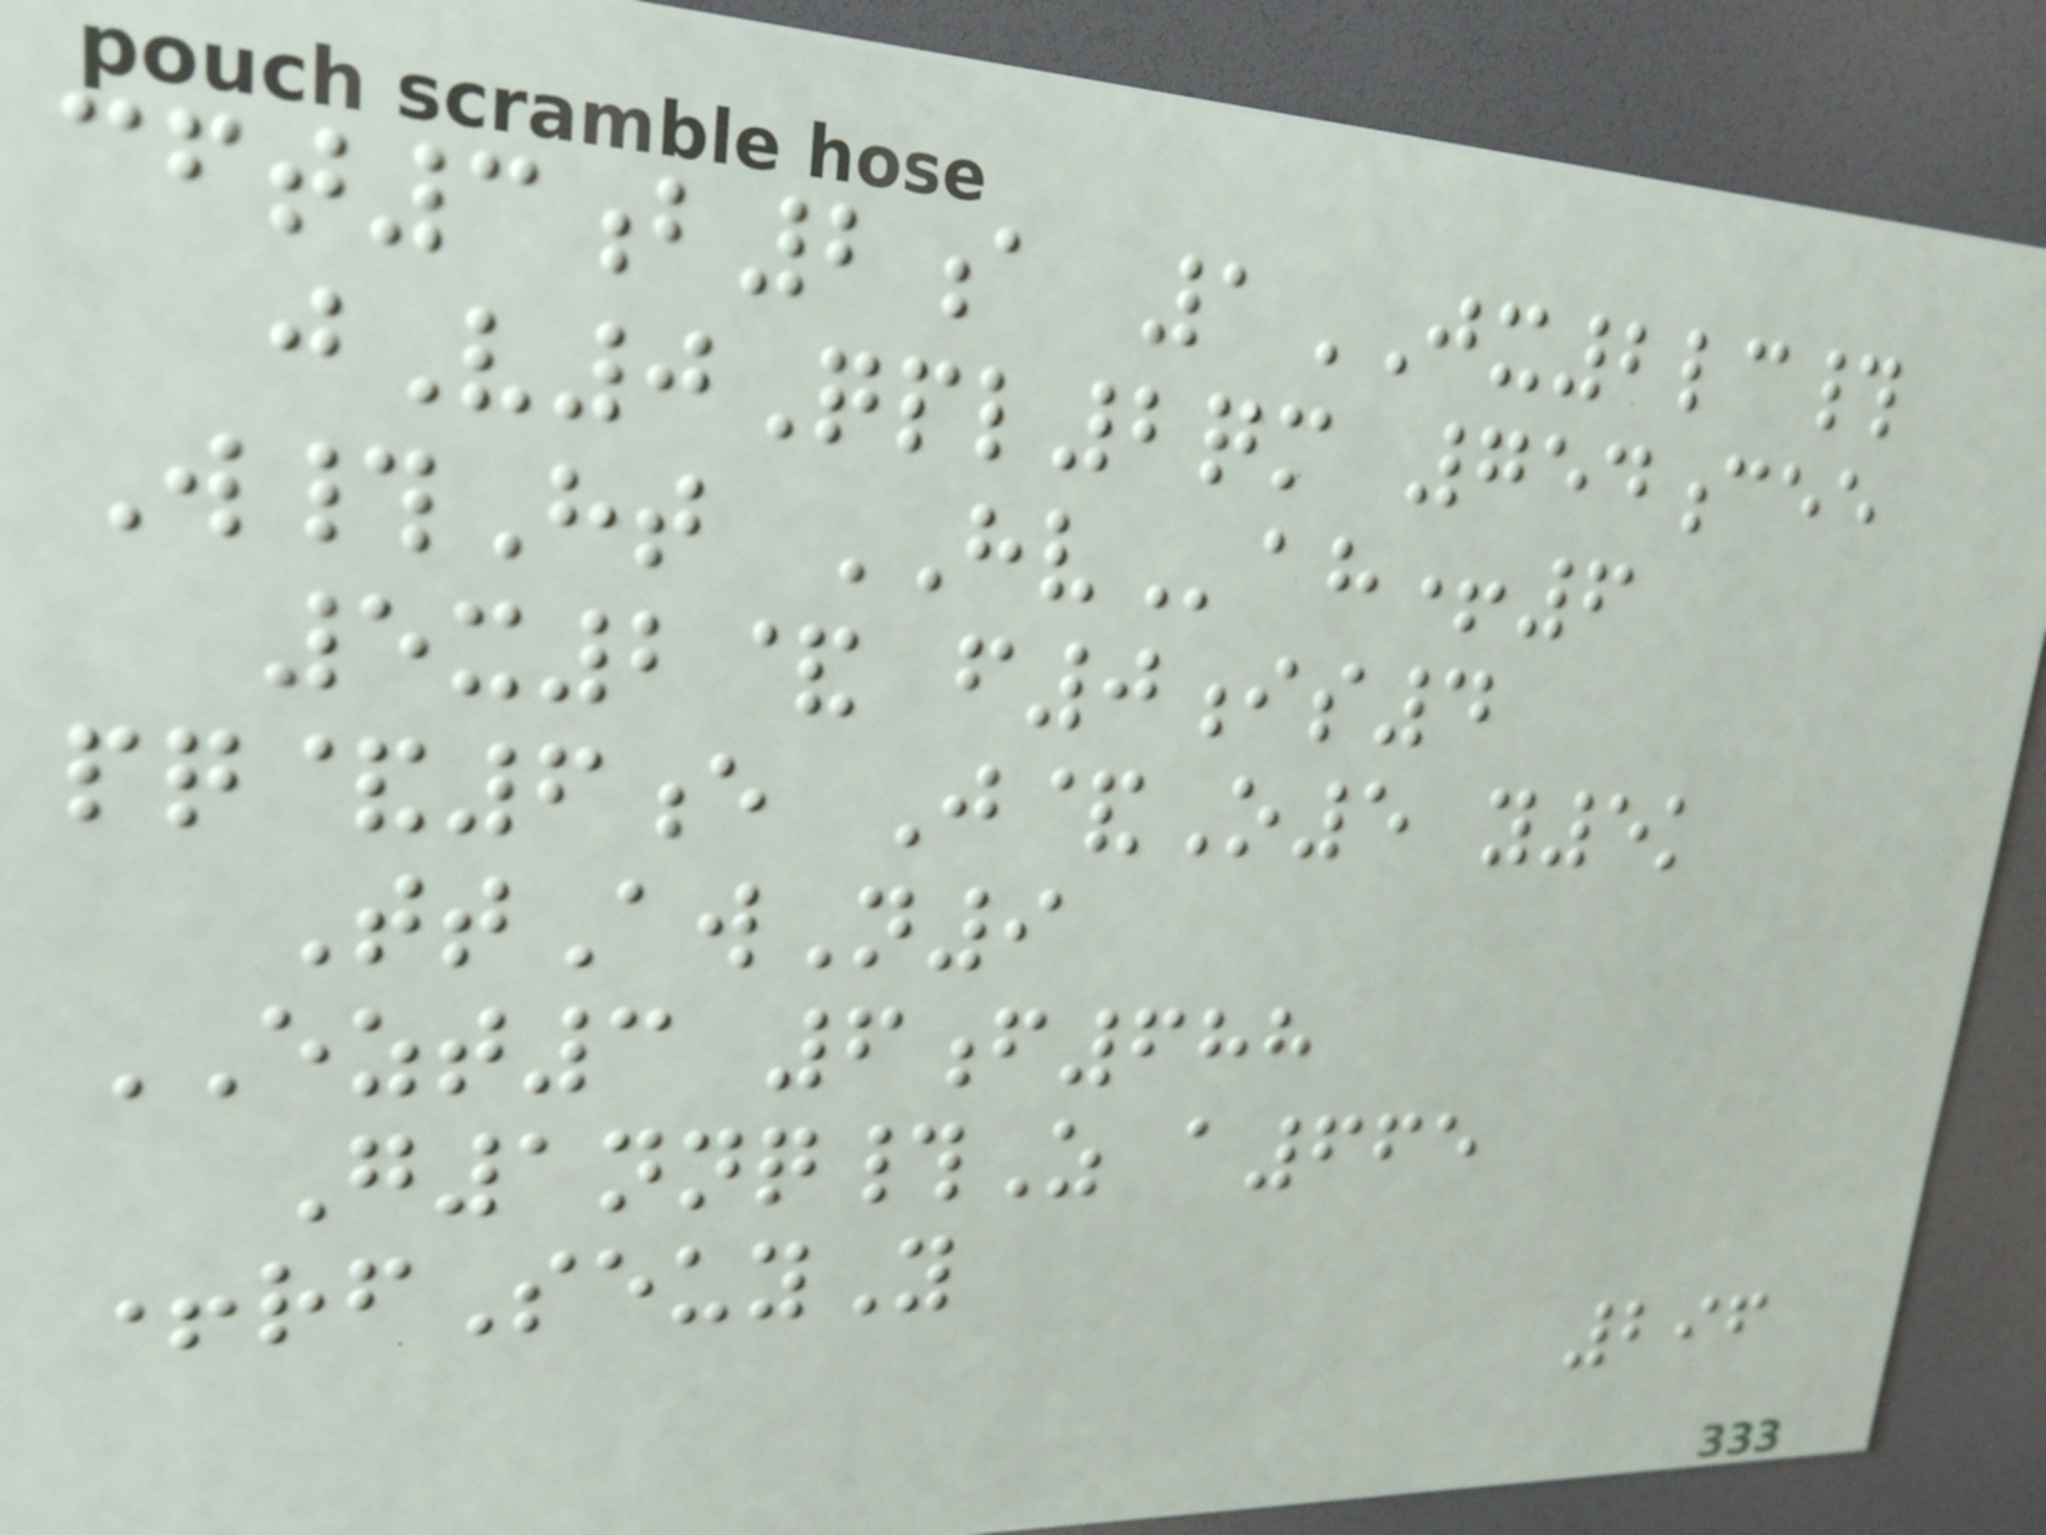cft3b2a 1JX2lc#
jV0Qpl2qm 754cee
W#Ht HVah+6
5x2& f0is4
pq&6e J&O5 y5k
TtAwN9
EZT3 6f688
G1nnq#Z a665
+rfSeuyY
296
